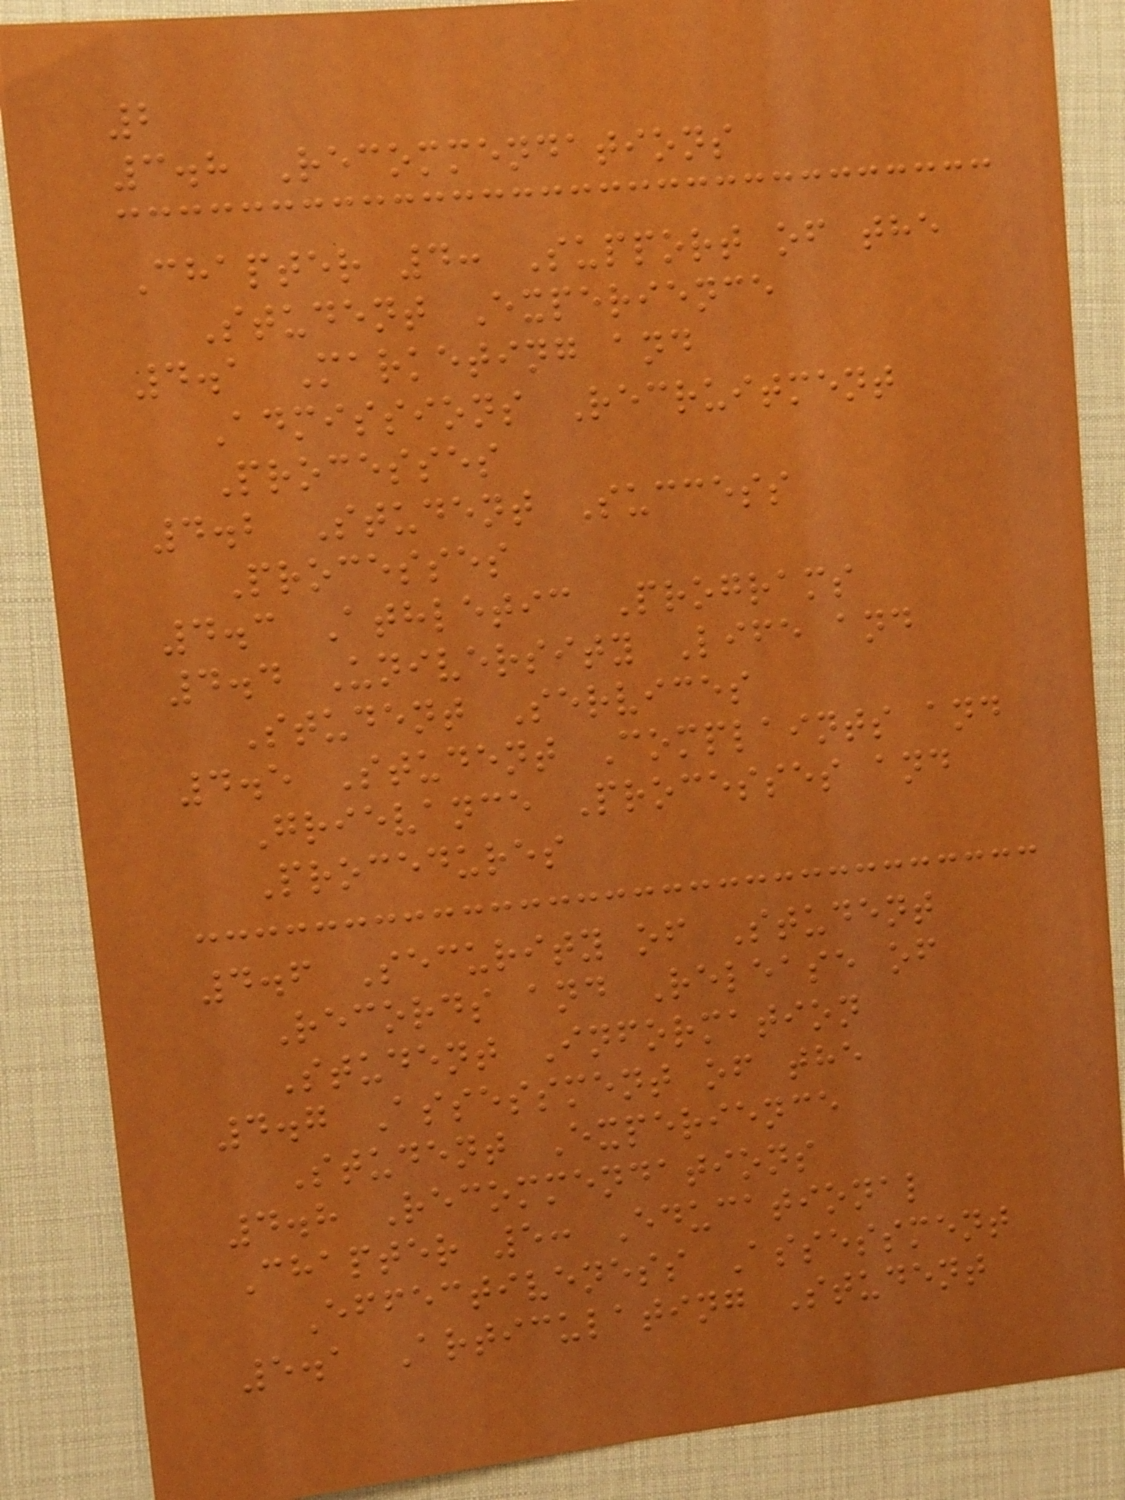2
3.8 Recommendations
Chapter 4: Support of the
Student Experience
4.1 Marketing and
Admissions Recruitment
Processes
4.2 Student Success
Processes
4.3 Athletic Programs
4.4 University Life and
Student Services
4.5 Student Complaints and
Grievance Processes and
Procedures
4.6 Security of Student
Records and Release of
Student Information
4.7 Assessment of the
Student Experience
4.8 Recommendations
Chapter 5: Educational
Effectiveness Assessment
5.1 Articulating Student
